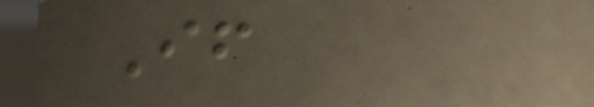If
